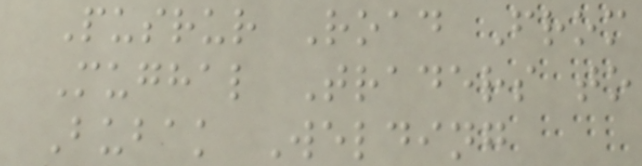Pusrur Road From
Mughal Traders to
Bubak Welding
